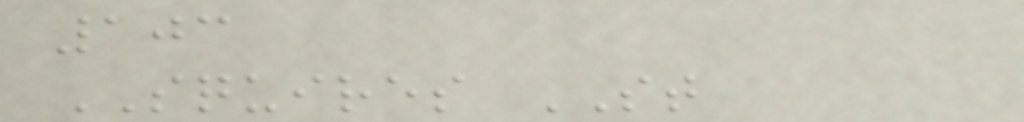103
SQUIRES ST
